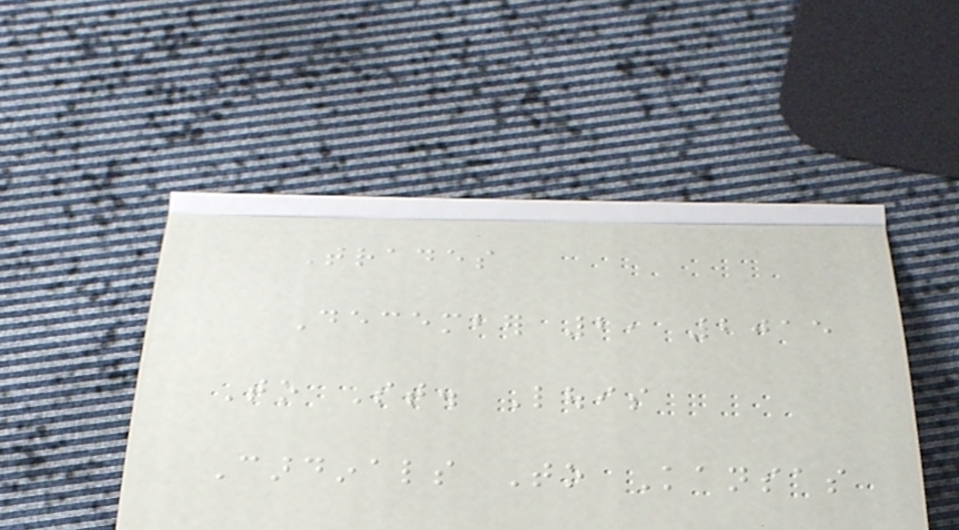Trades
December 2, 2015
To St. Louis
Cardinals To Kansas
